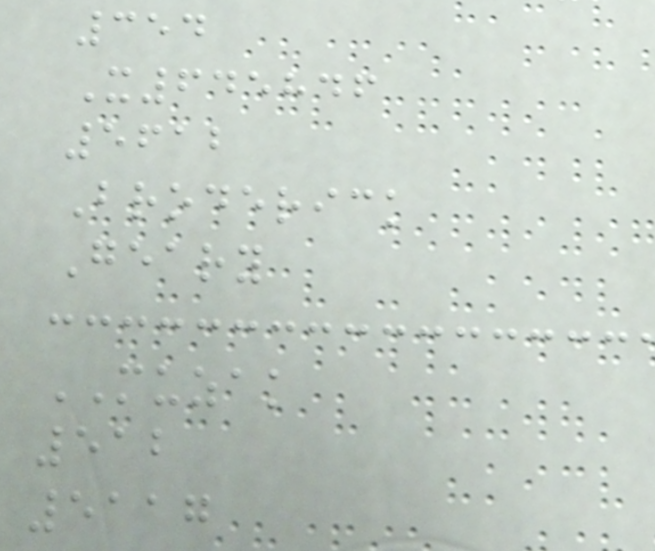354
X645846
5612
Broderick
Geary
MUZAK
512
5117
